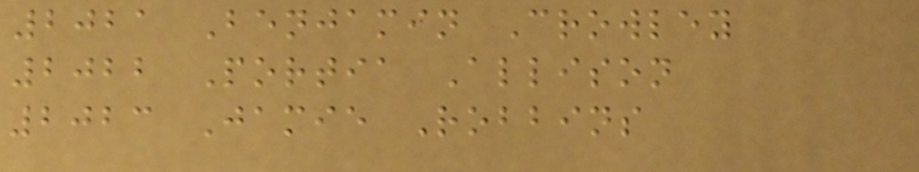2021 Benjamin Crowley
2022 Portia Allison
2023 Jamie Robbins
